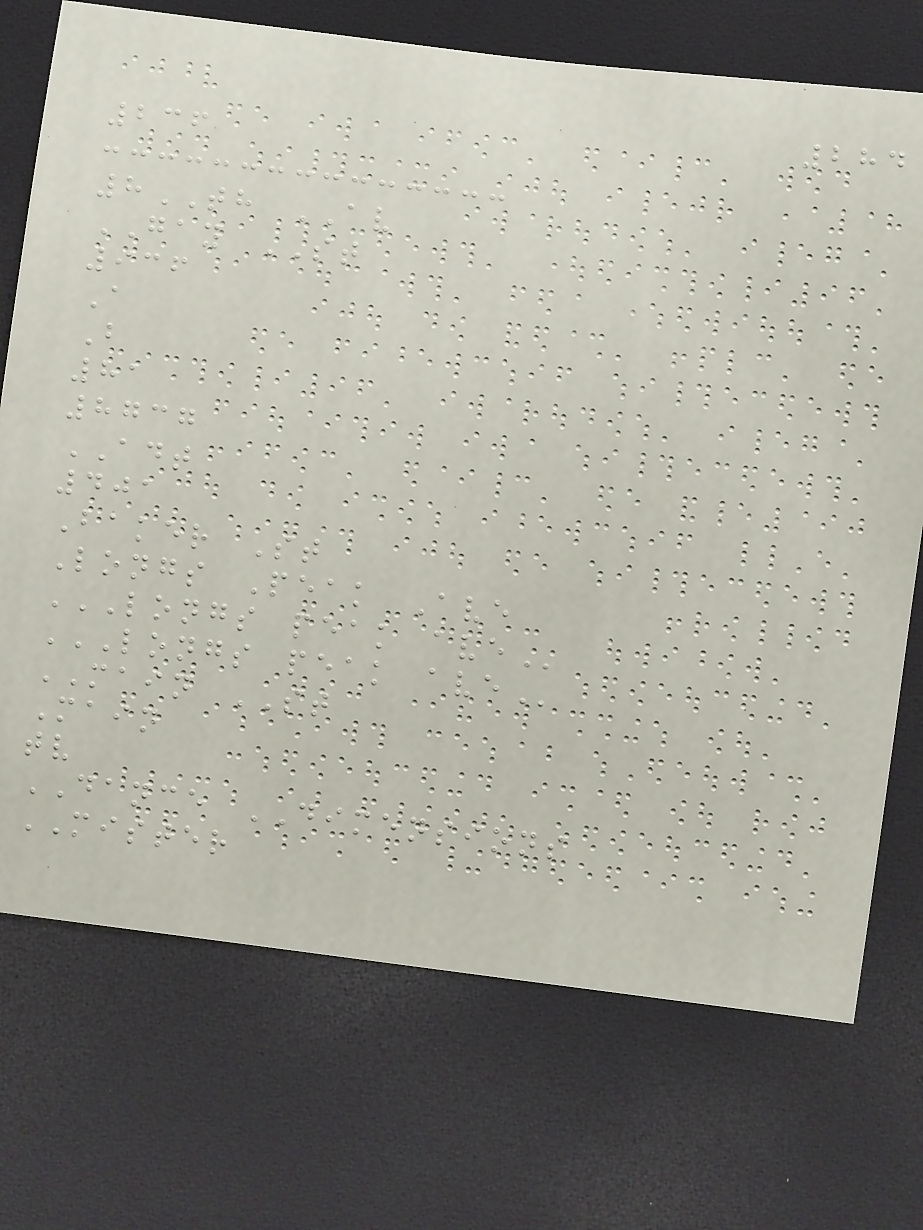284
236
8TH AV
GAY ST
936
A
B
81
8737
ADT
401
Baker St
Longs Peak Ave
LONGS PEAK AVE
LONGS PEAK AVE
MAIN ST
Main
tv
DANCE DIMENSIONS
MISTER
